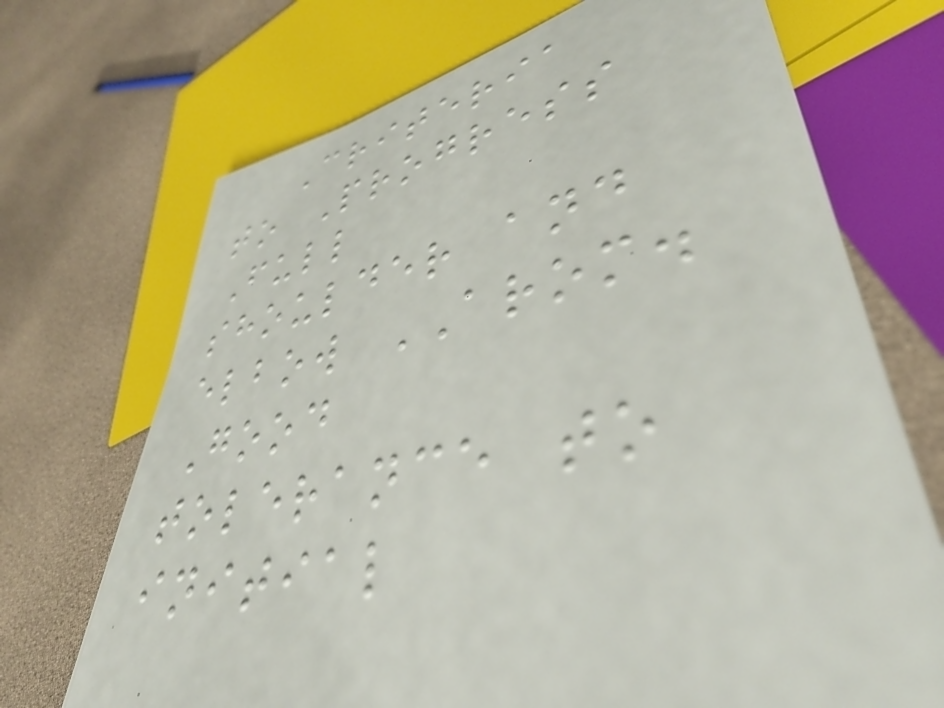Criteria
to Progress
Full
shoulder and
elbow AROM.
Good
tolerance to
initial
